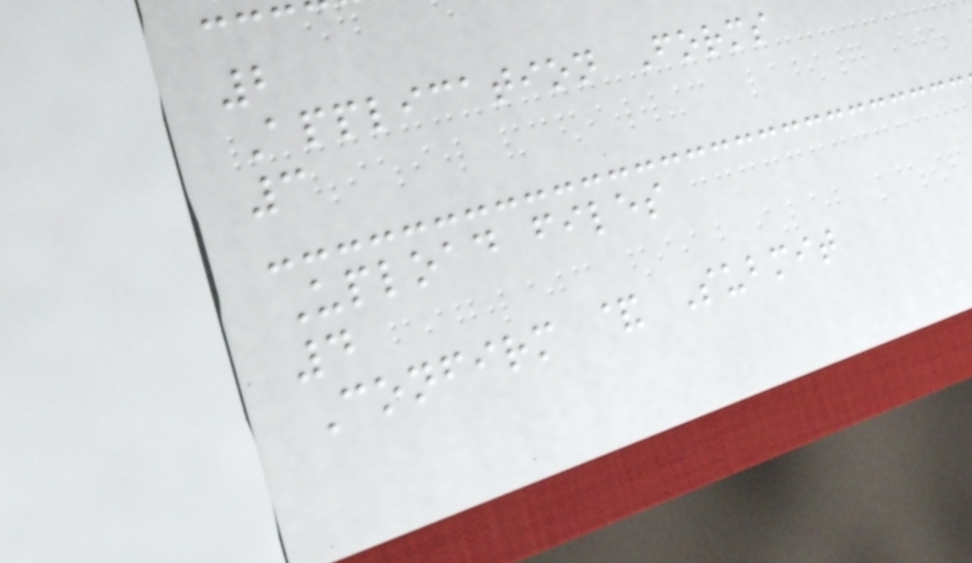2
Application Forms
3
Upload files
4
Confirm & Submit
